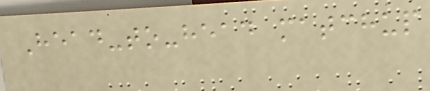Head-to-head matchup
